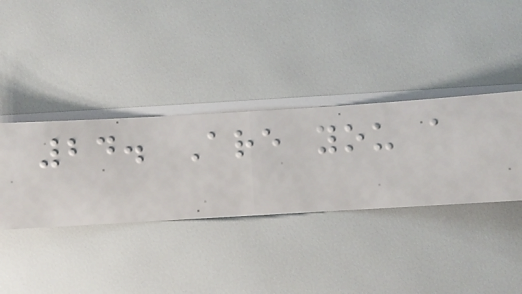24. Are you a
